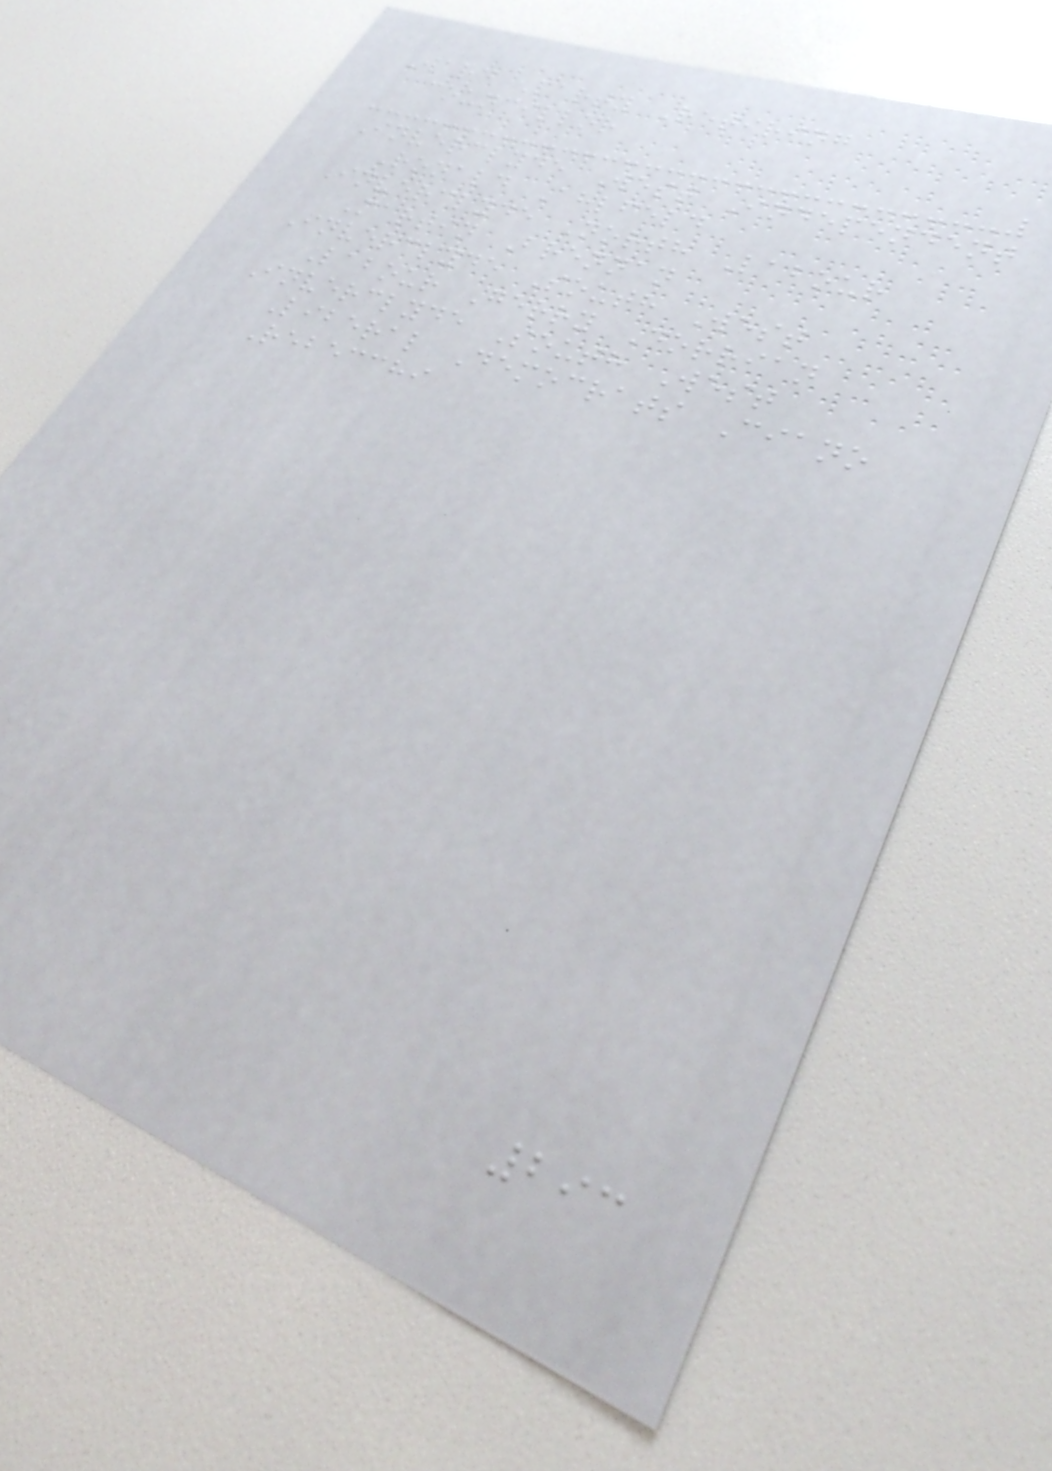Ward Party Retiring
councillor
Inverclyde West Independent
Ronald Ahlfeld
Inverclyde North Labour
Martin Brennan
Inverclyde South West
Labour Gerry Dorrian
Inverclyde South West
Liberal Democrats Ciano
Rebecchi
293
